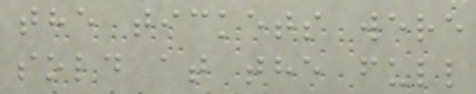the tickets were
sold at the full
